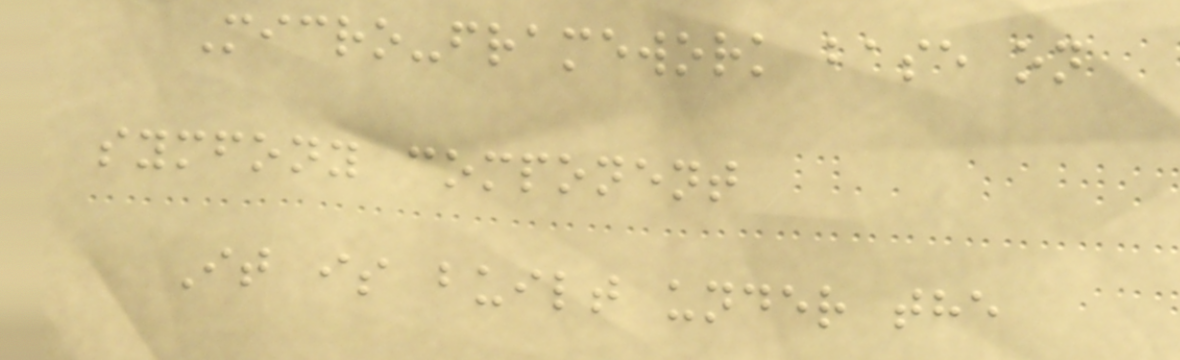Micro-framework base on
symfony component
It is built under the
